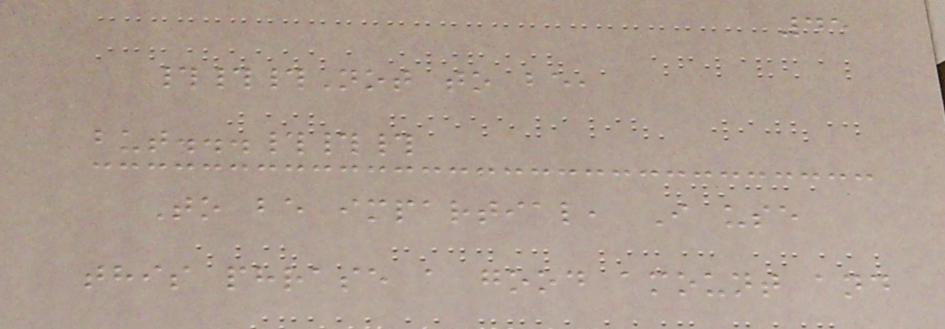45
###Not to be,
but...###
To be impartial, I use
this phrase a good amount and
